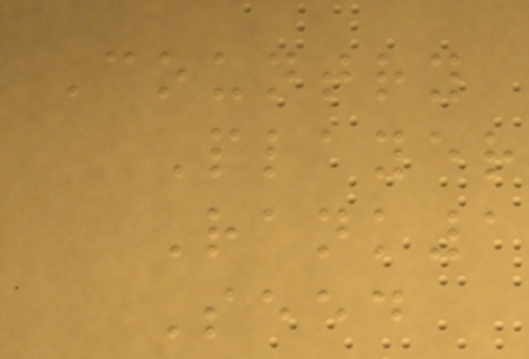Country
Player
Rank1
Seed
